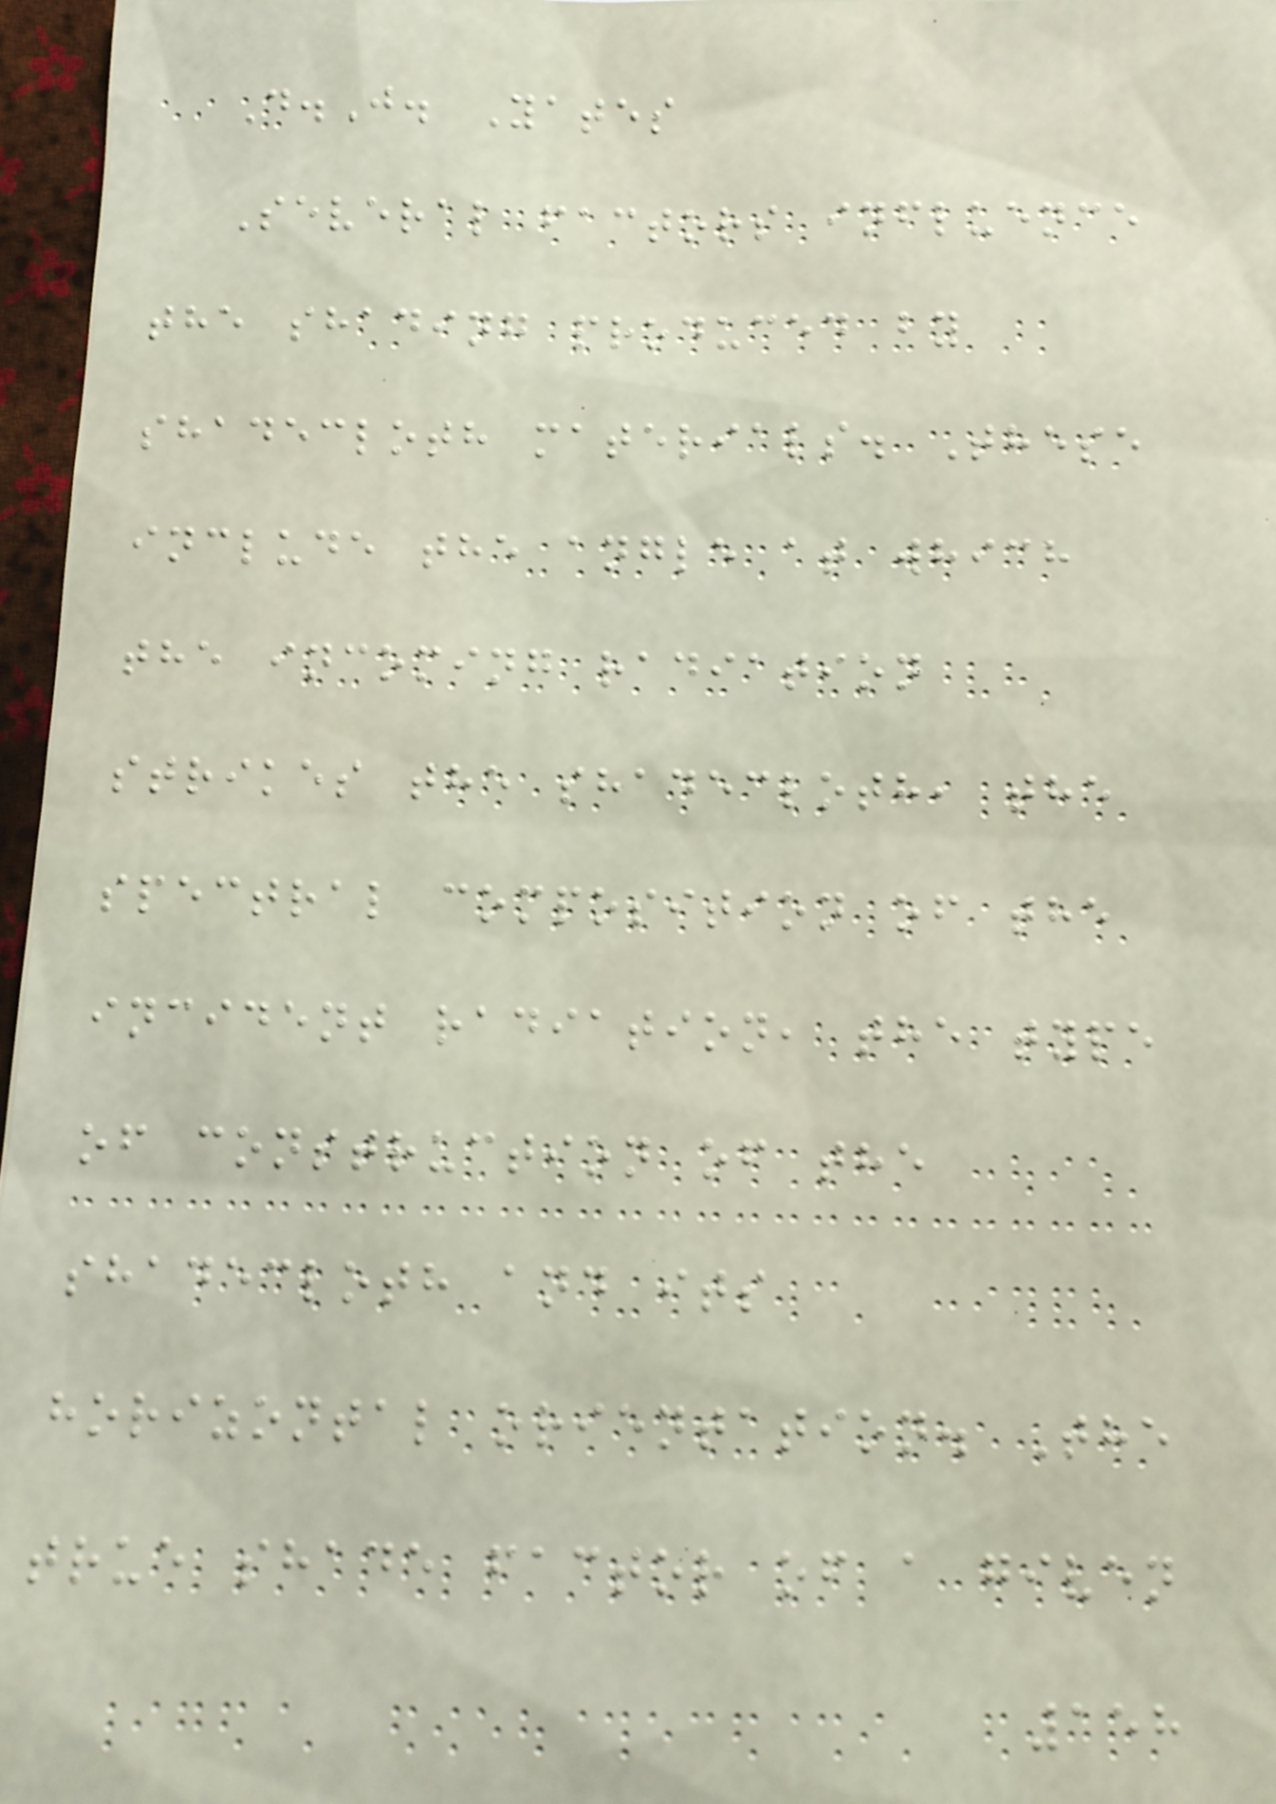D.J. Yates
Several factors influence
the shading produced by
shadecloth materials. These
include the angle at which
the incoming radiation
strikes the shadecloth, the
spectral composition of the
incident radiation, the type
of construction of the
shadecloth and its
horizontal orientation. The
true shade factor of a given
158
